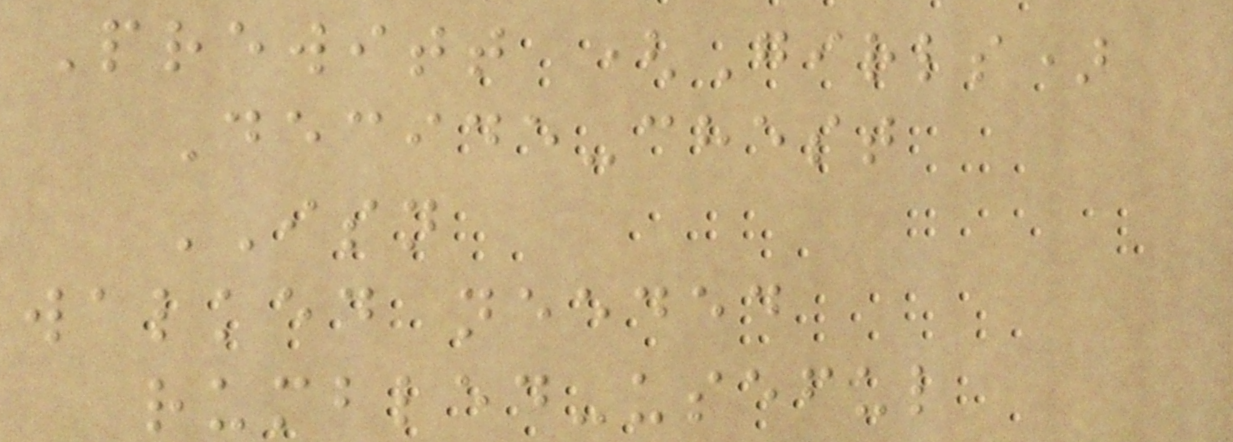Prewitt (Girls)
Decide-chest
ISN
walked needed
rumbled-useful
